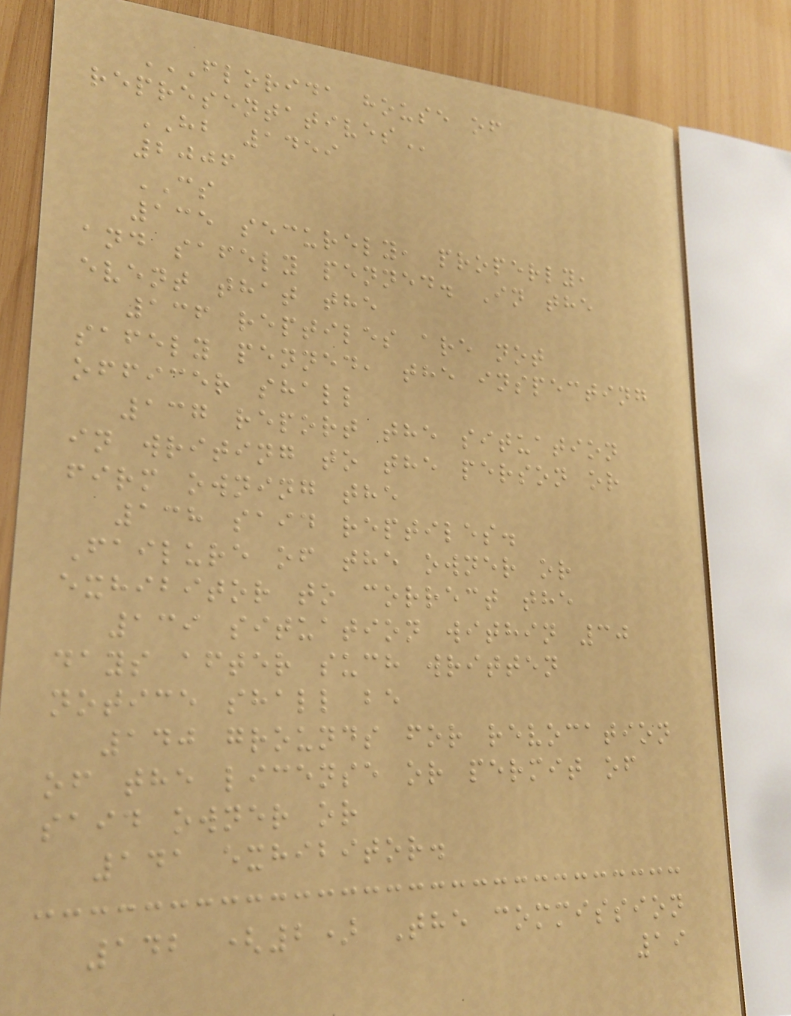FLORIDA HOUSE OF
REPRESENTATIVES
HB 1459
2006
CS
135 securely, properly,
and safely penned. In the
event that the
136 reptiles are not
safely penned, the inspecting
officer shall
137 report the situation
in writing to the person or
firm owning the
138 said reptiles.
Failure of the owner or
exhibitor to correct the
139 situation within 30
days after such written
notice shall be
140 grounds for revocation
of the license or permit of
said owner or
141 exhibitor.
142 (2) The commission
19
